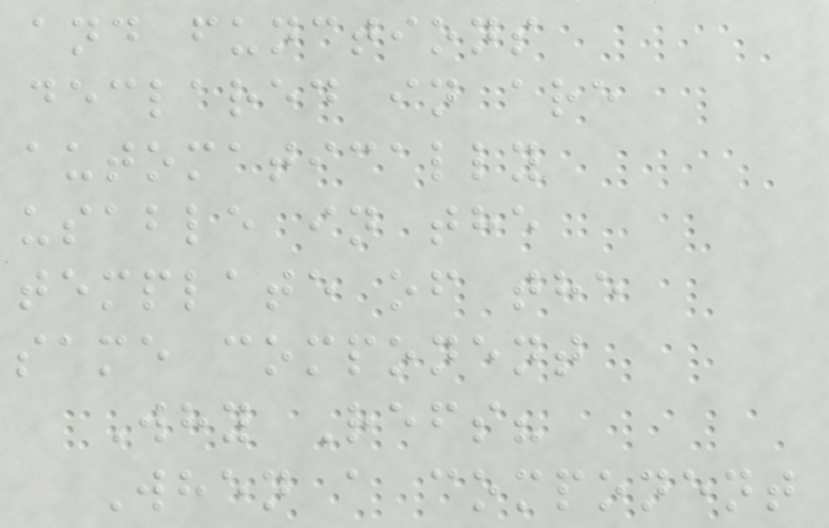and functions
declared in are
automatically
usable in the
template of the
same component
Why Refs?
When a component
